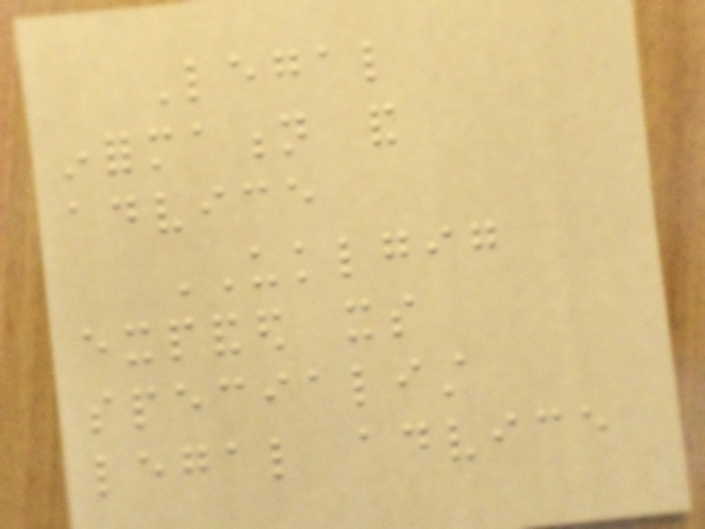Legal
information and
advice
UKLGIG
expanded its
specialist
legal advice
